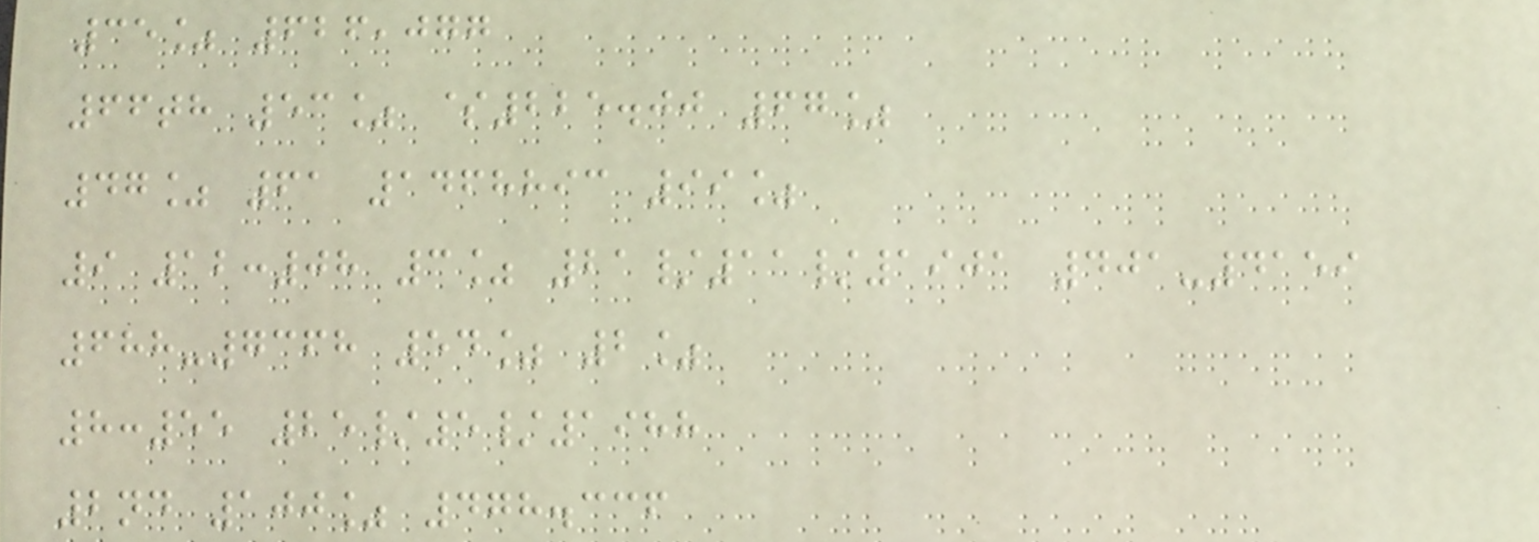35% 626,077
66th 53% $225.00 67%
47% 61 1468893 99%
9 12:08 3% 21/11/1901 401-4159
688-7368 54% 2%
8:55 25/5/1988
2nd 100% 478.336
